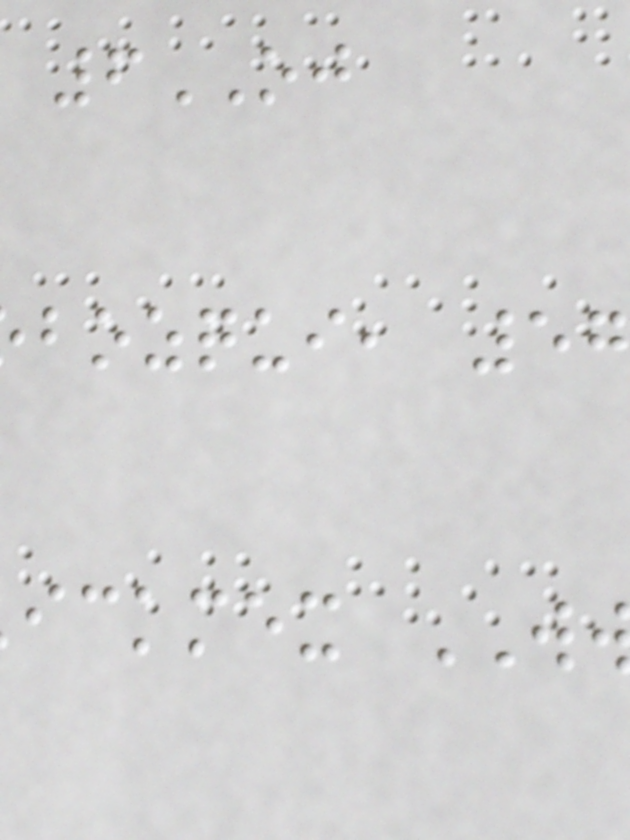6OJ
bozqui, 57
